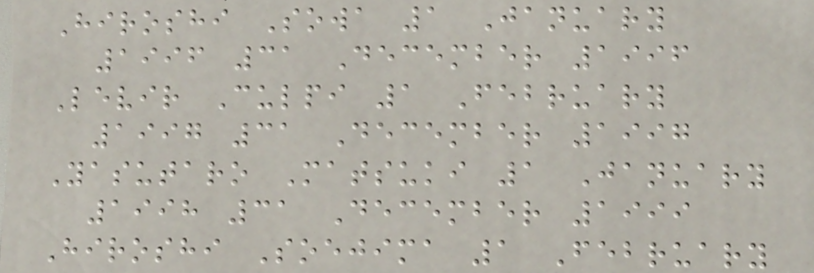Hiroshi Sowa 1 January
1996 31 December 1996
Levir Culpi 1 February
1997 31 December 1997
Yasutaro Matsuki 1 January
1998 31 December 1999
Hiroshi Soejima 1 February
